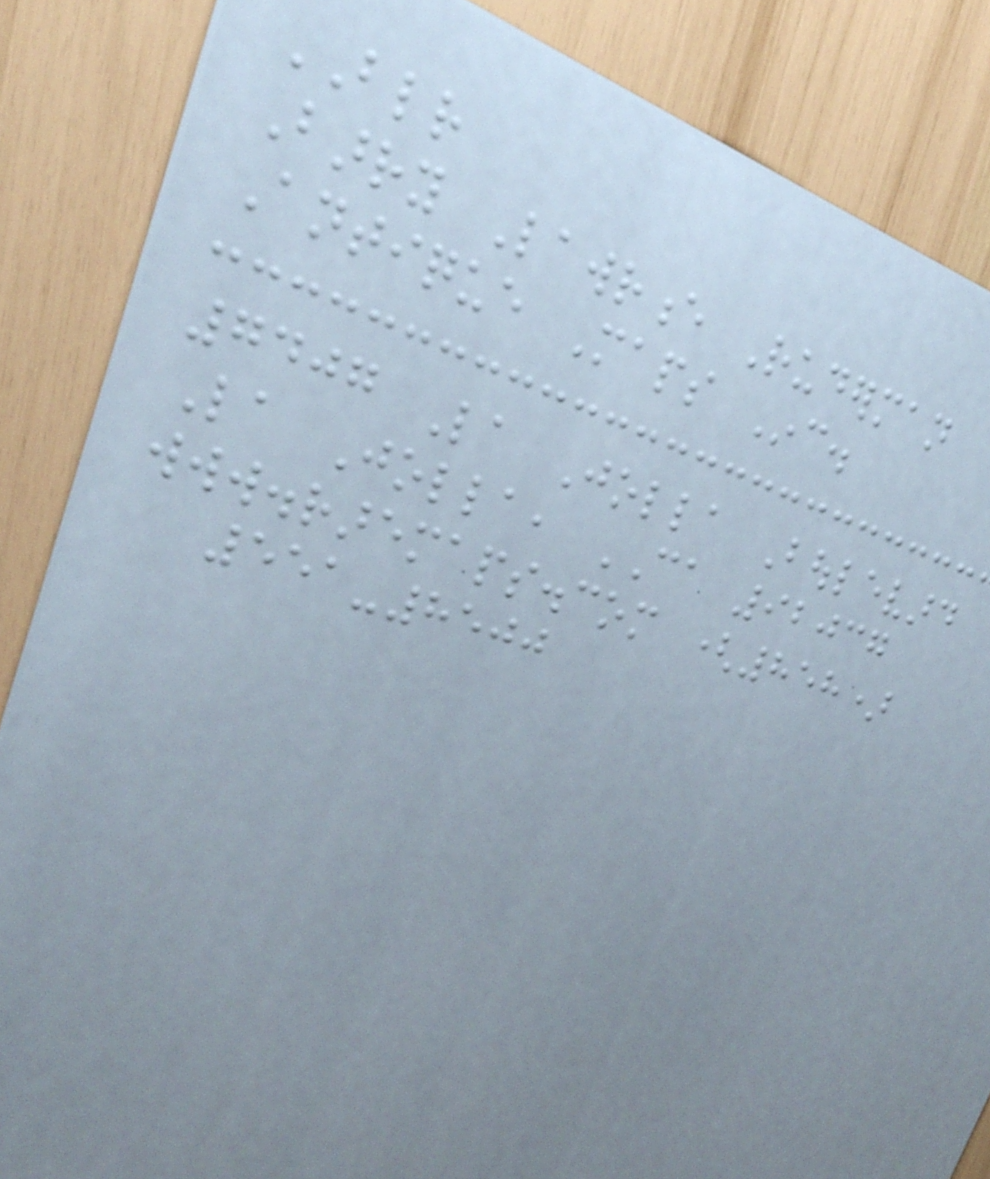BLR
Barry Lawrence Ruderman
Antique Maps Inc.
7407 La Jolla Boulevard
La Jolla, CA 92037
www.raremaps.com (858)
551-8500
